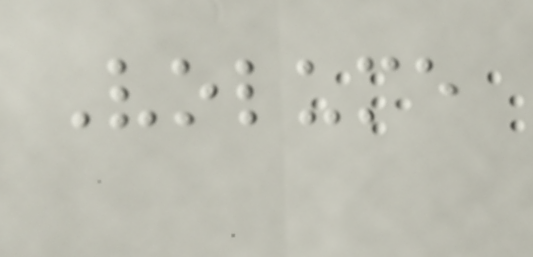Volume
